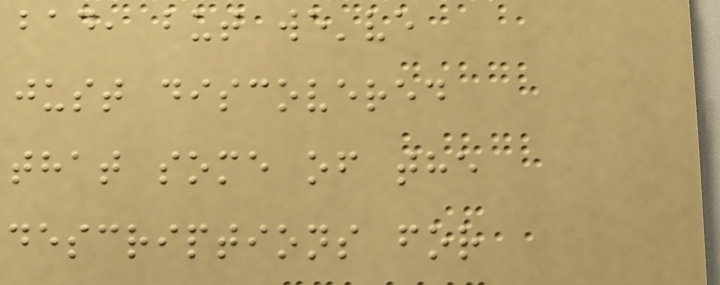bad, but we've
just discovered
that some of the
descriptions for
